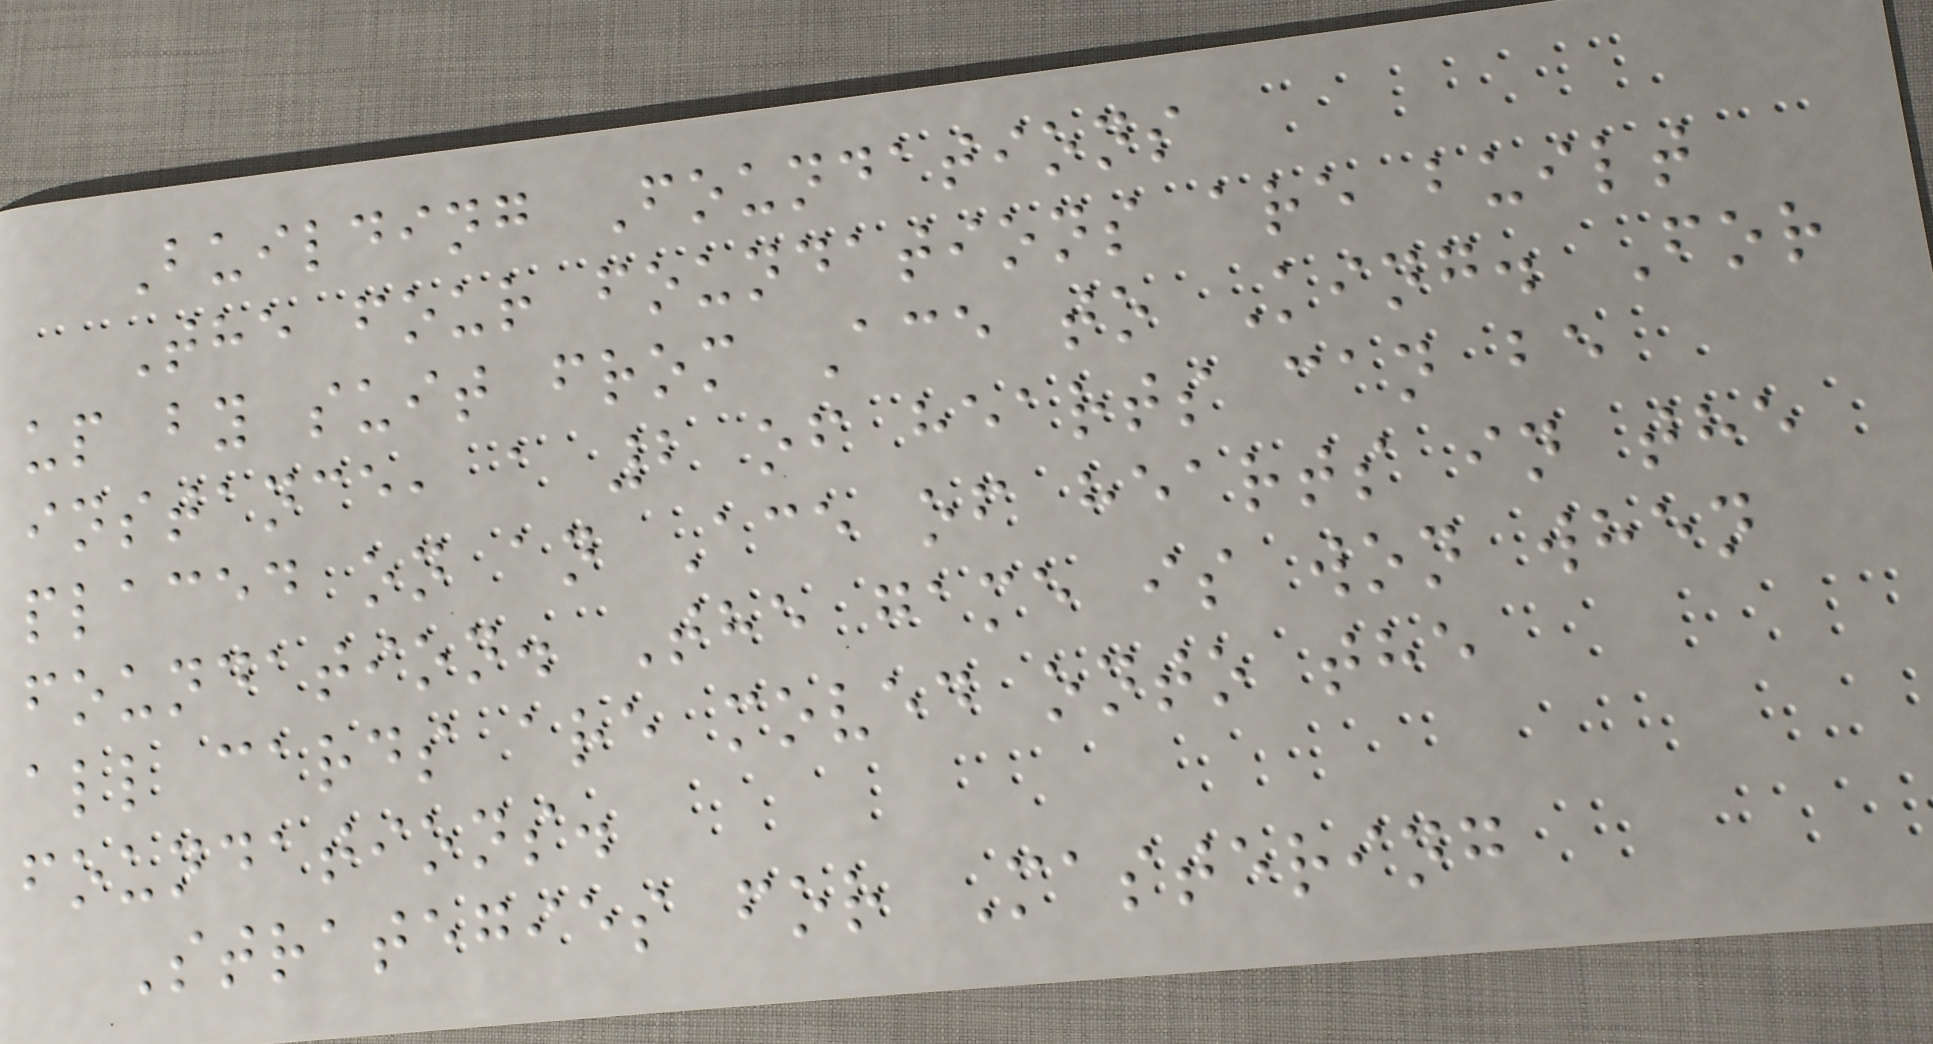Building Foundations
The four foundations are built
up by suit from Ace to King. For
instance, a 2 of hearts can be
placed on an Ace of hearts in the
foundation. The game is won when
all cards are moved onto the
foundations.
Strategies for Mastering
